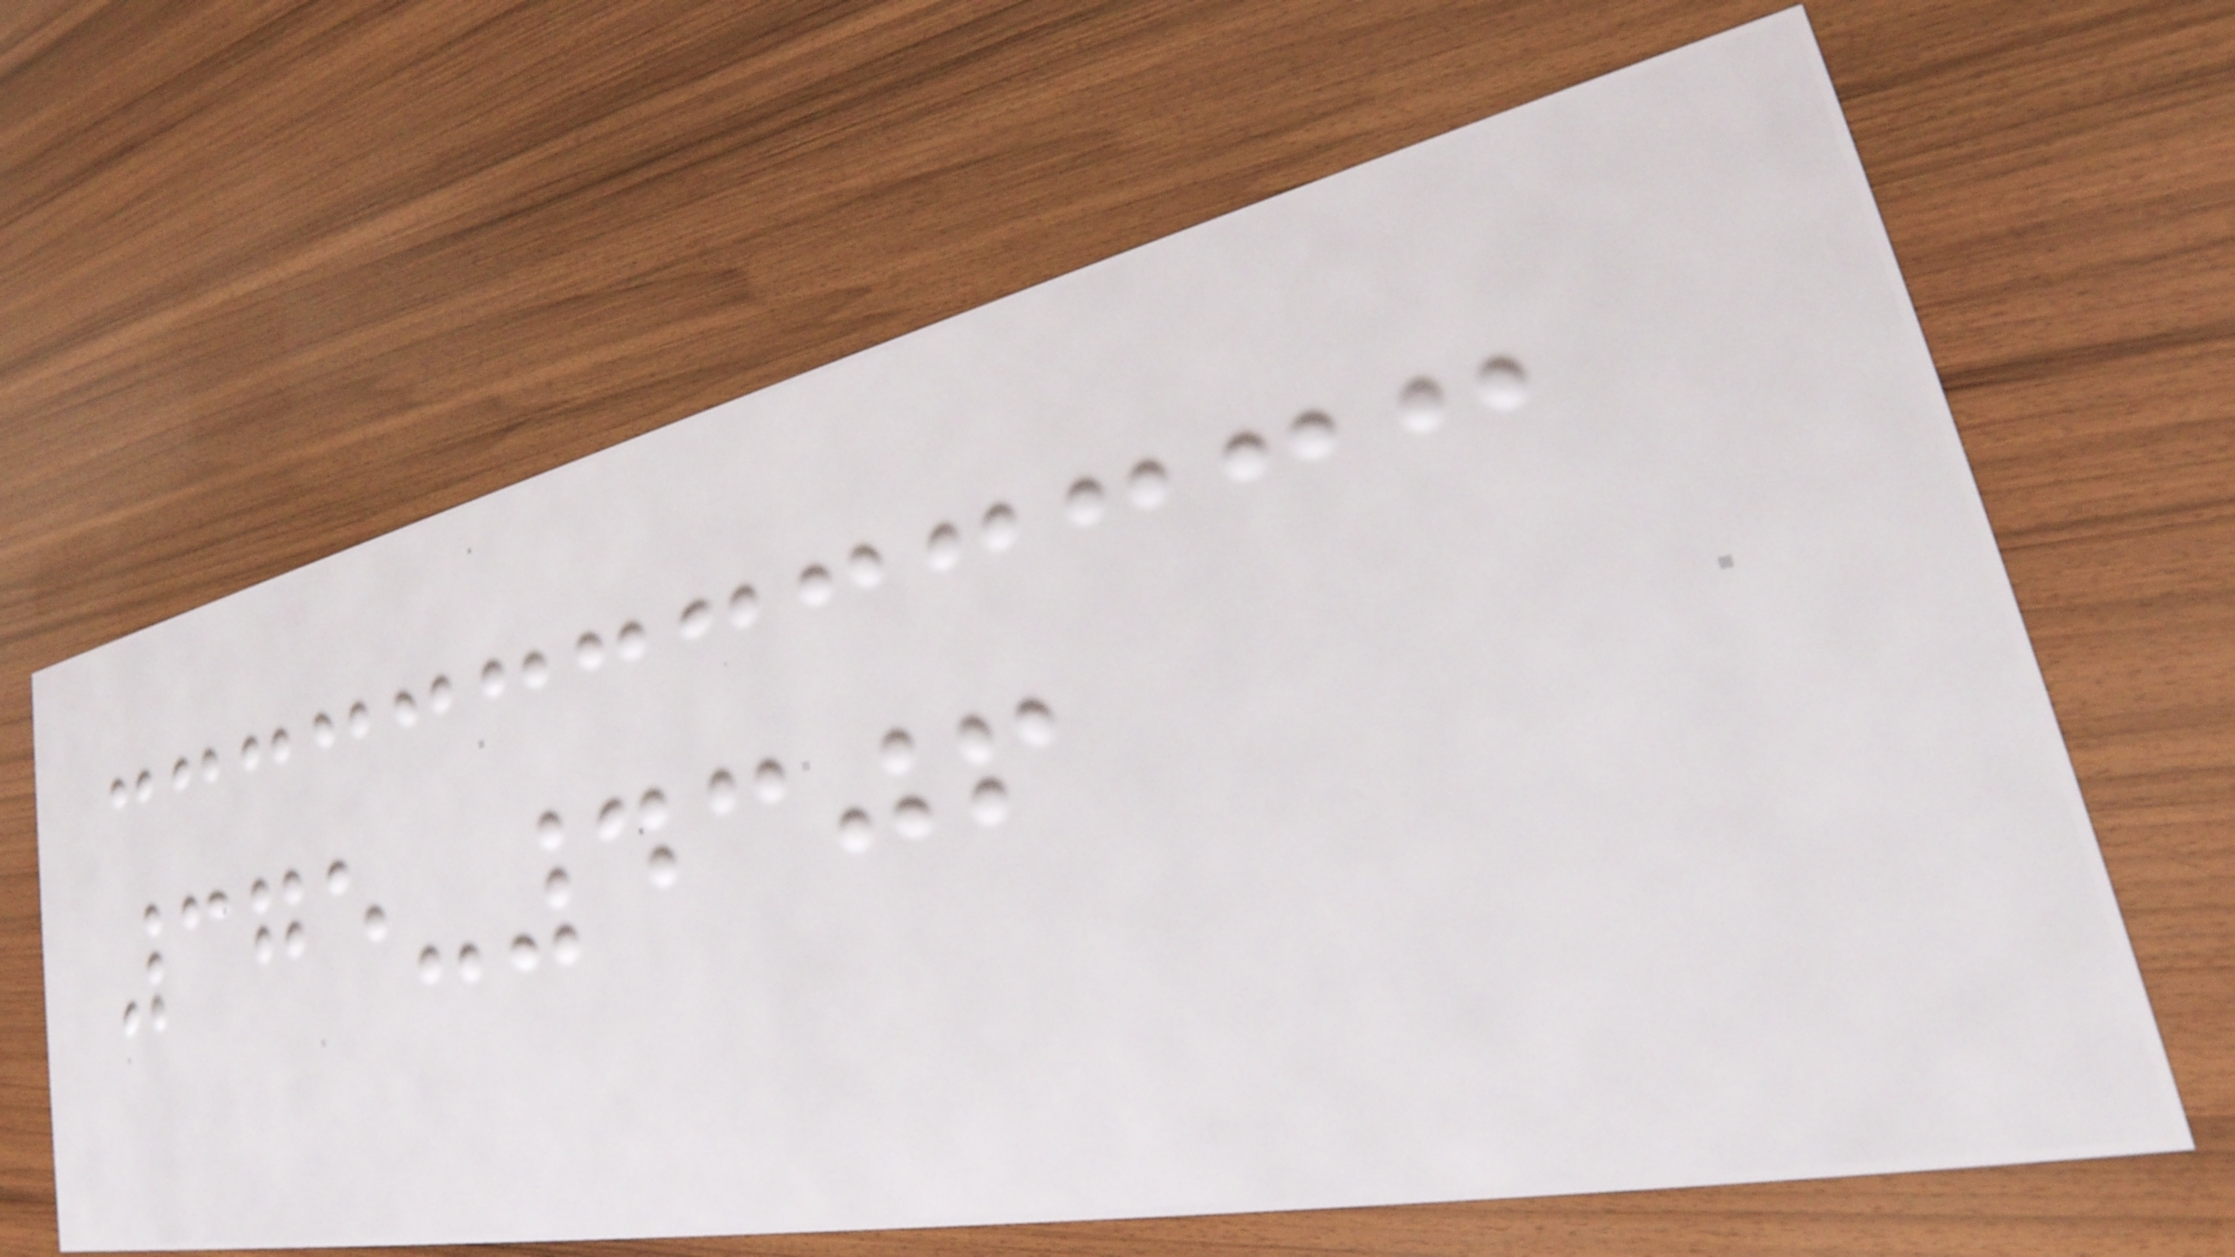375-4306
